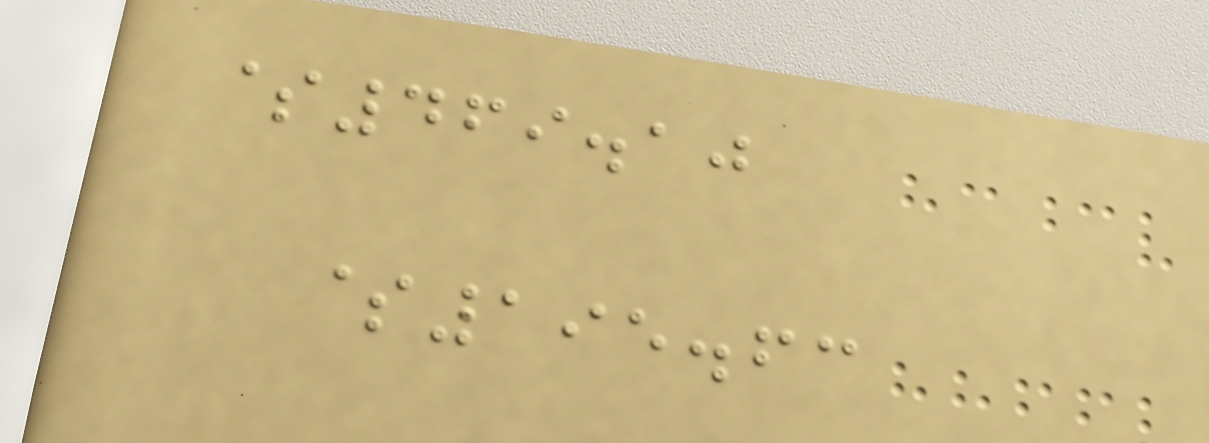$469.10
$195.63
